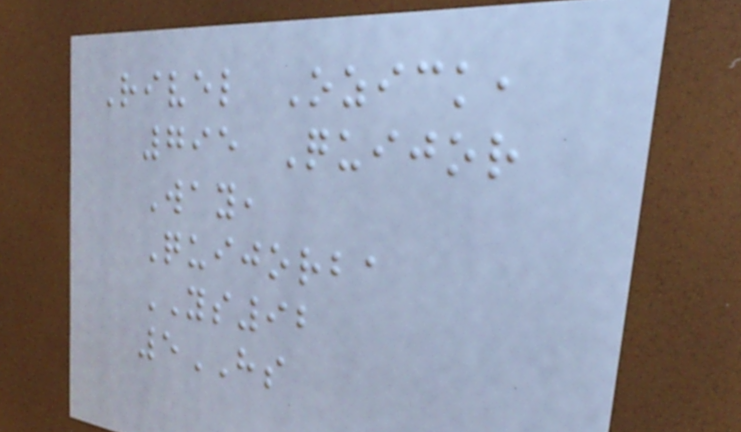Rivel Ozick,
795 Quijor
Way,
Quijorba
YS92
5HS
